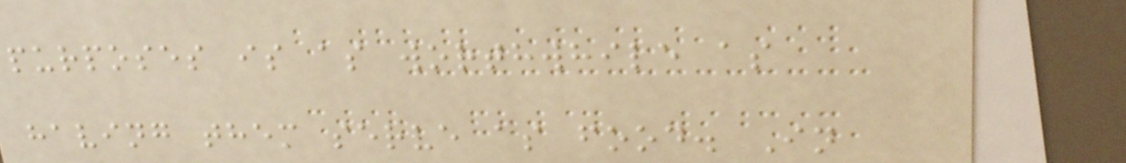purposes is as worthwhile as
having them serve as food. In
